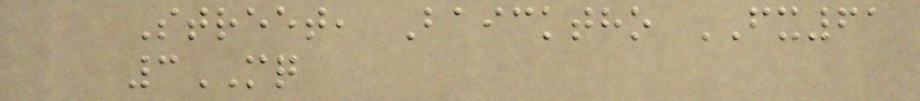Street, Baicktho FX61
3MQ
